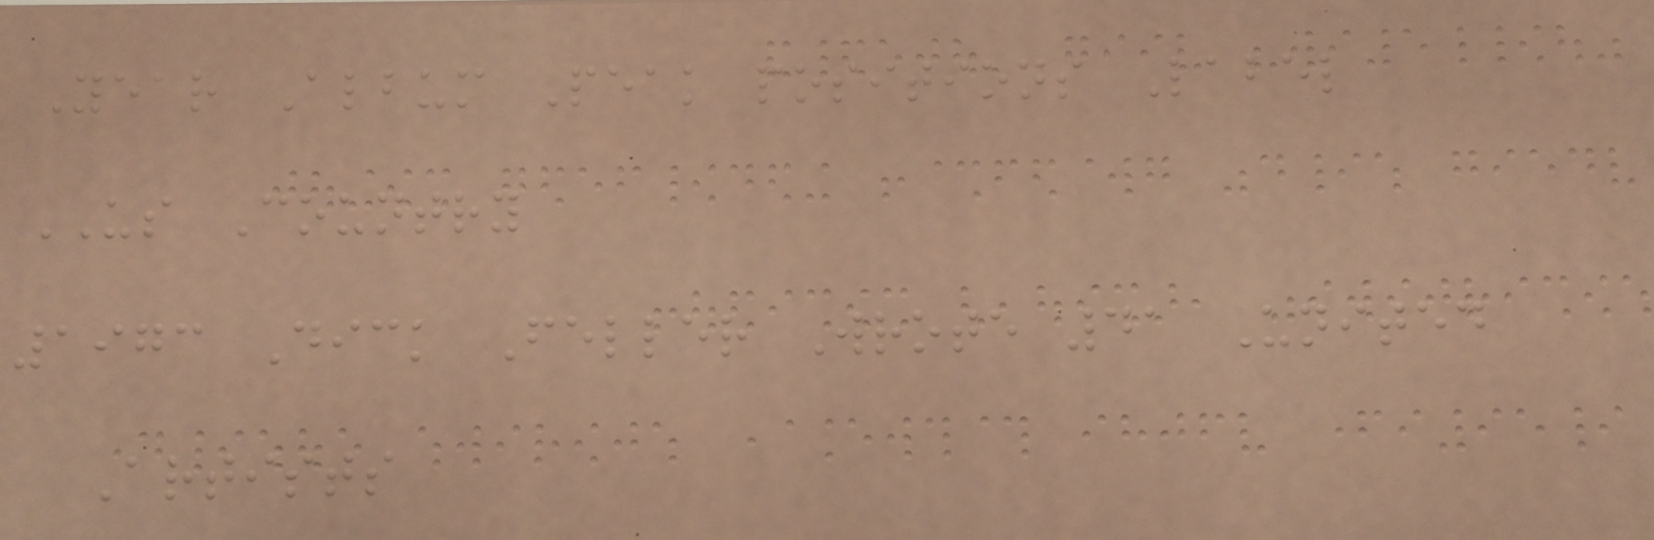Year Album Peak positions Label
US Country
1973 Dick Feller Wrote 41 United
Artists
